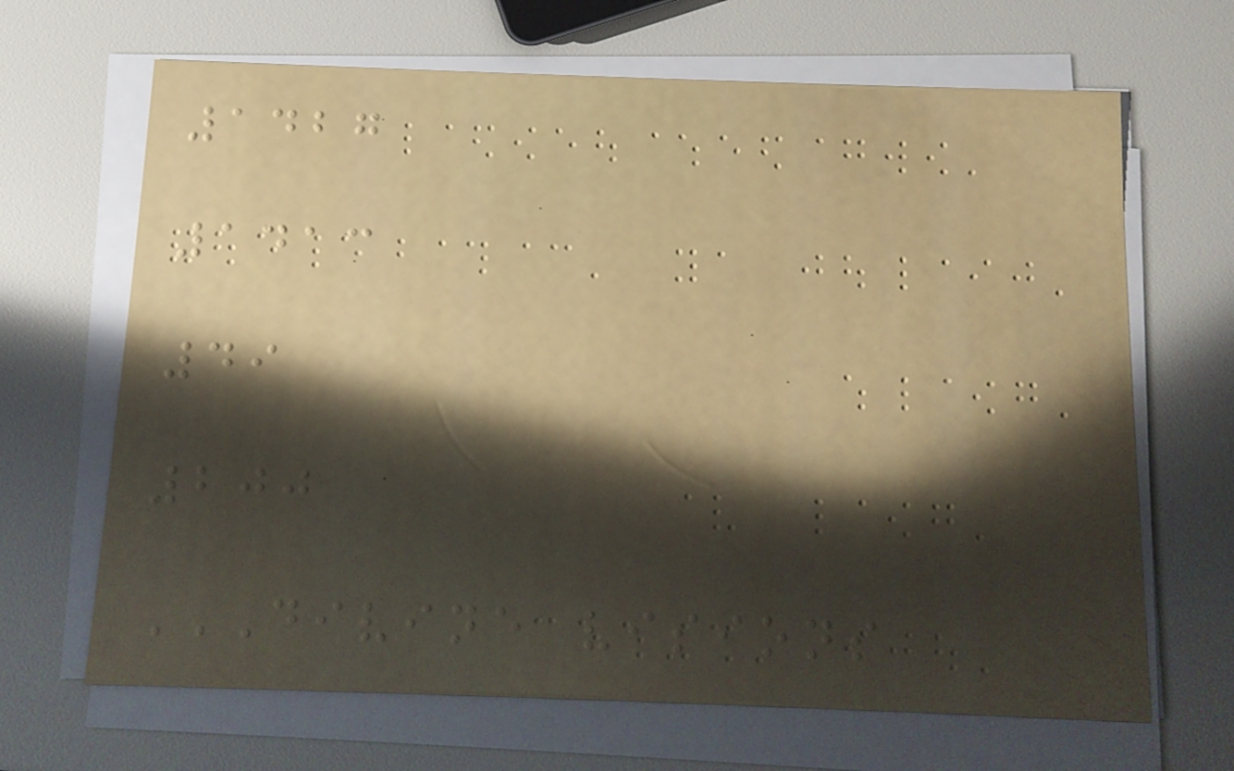1427
1413
49
200
DIVINE VISIONS
